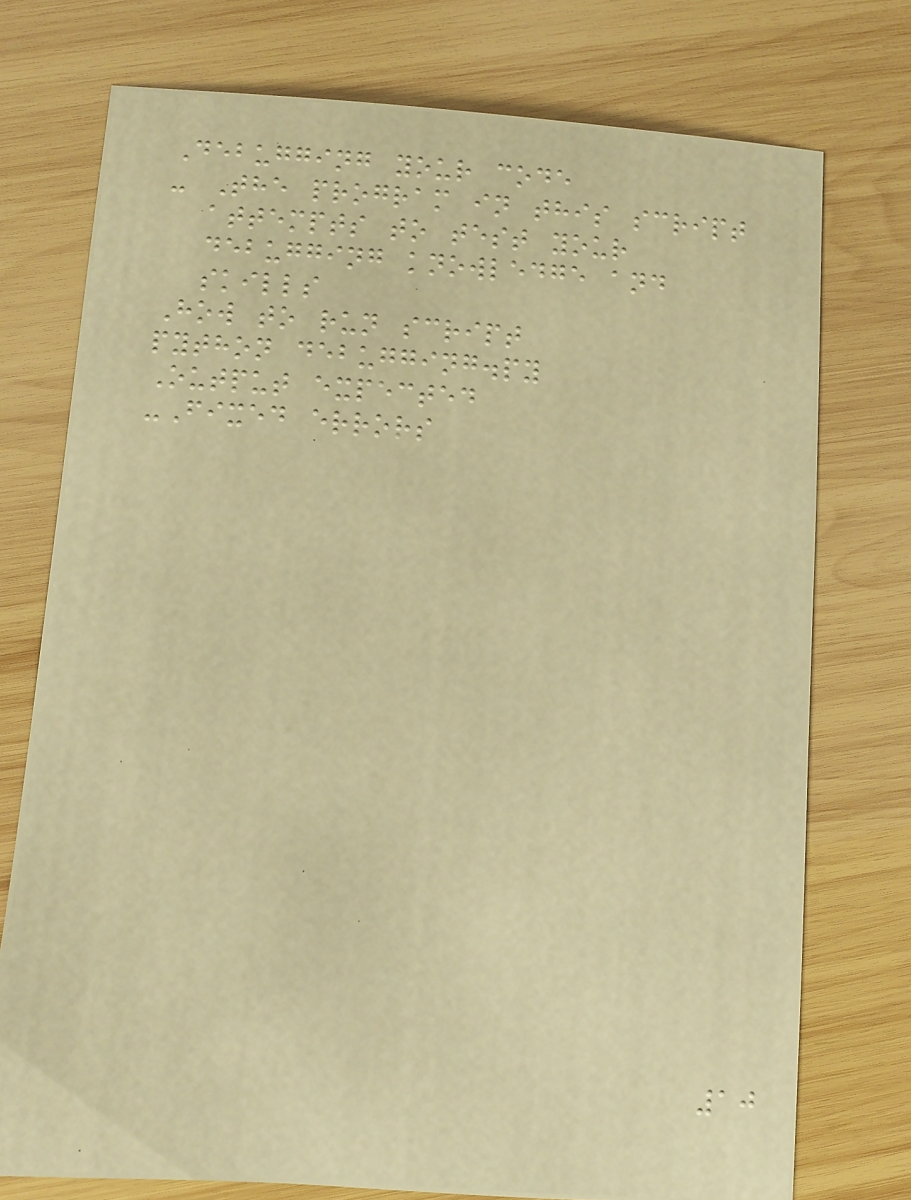Debugging your code
- The program in this script
attempts to test your
debugging knowledge and
skills
How to run script
python debugging.py
Output expected
-Fixed errors
10
